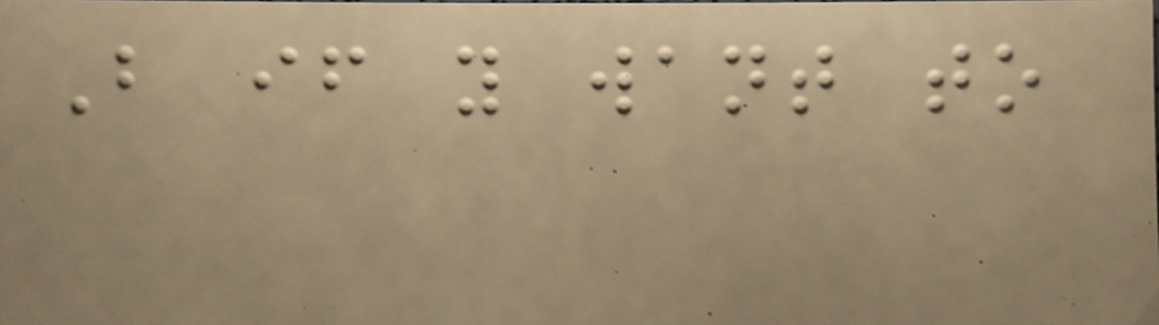But if you want to
